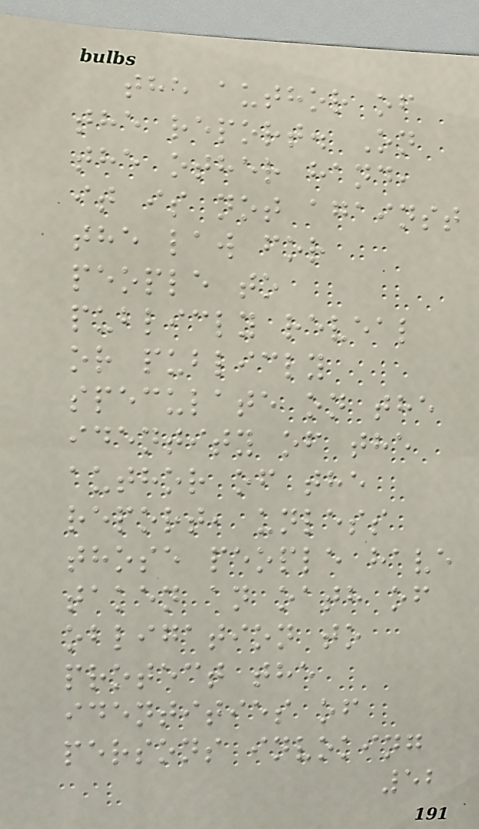the author of
the report. On
the other hand,
it is not against
the law for
people to
publicly reveal
or publicly
speculate on the
identity of the
author of the
report, unless
those people have
taken an oath of
obligation to
protect the
identities of
persons invoking
52
